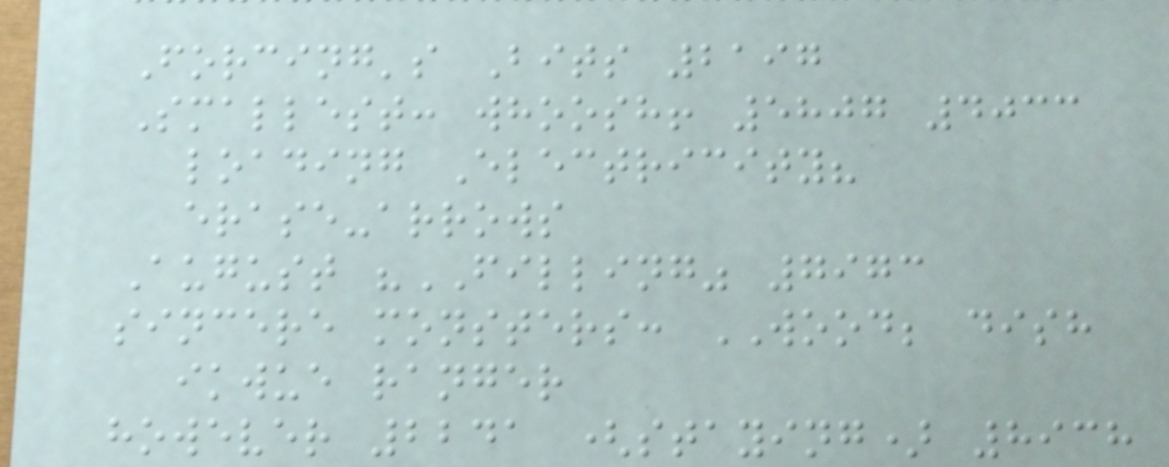Forcing's Bits 2197
Smallest: whoosh! 5807 4033
loading Electricity?
erase-arrows
August "FILLING" 7973
sincere monsters: WOOD; dish
ikwue ranger
however 2241 (staying) 8938
